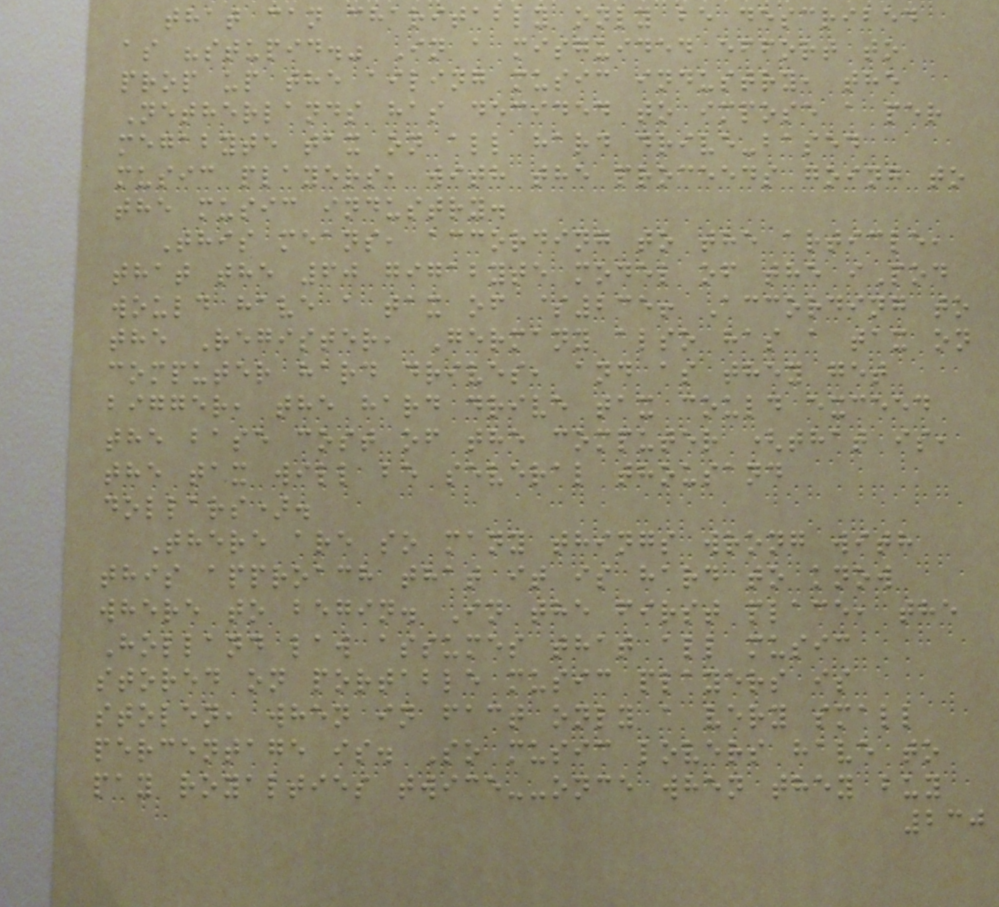that can charitably only be described
as "stupid." In a misguided effort to
prop up the ailing music industry, the
Netherlands has decided to impose a per
megabyte tax on all hard drive-based
music players, with the proceeds going to
the music industry.
This means, according to the article,
that the 60 gigabyte model of the iPod
would have a tax of $235! According to
the Register, Germany also has a tax on
computer hard drives, and as they get
bigger, the hard drive tax could exceed
the base cost of the computer (that is,
the tax will be several thousand
dollars).
There are so many things wrong with
this approach that it is hard to know
where to begin. In the first place, the
Holland law assumes that all music
stored on portable music players is
stolen, when in fact only a very small
percentage is. So music lovers have to
pay royalties twice--once when they buy
230
